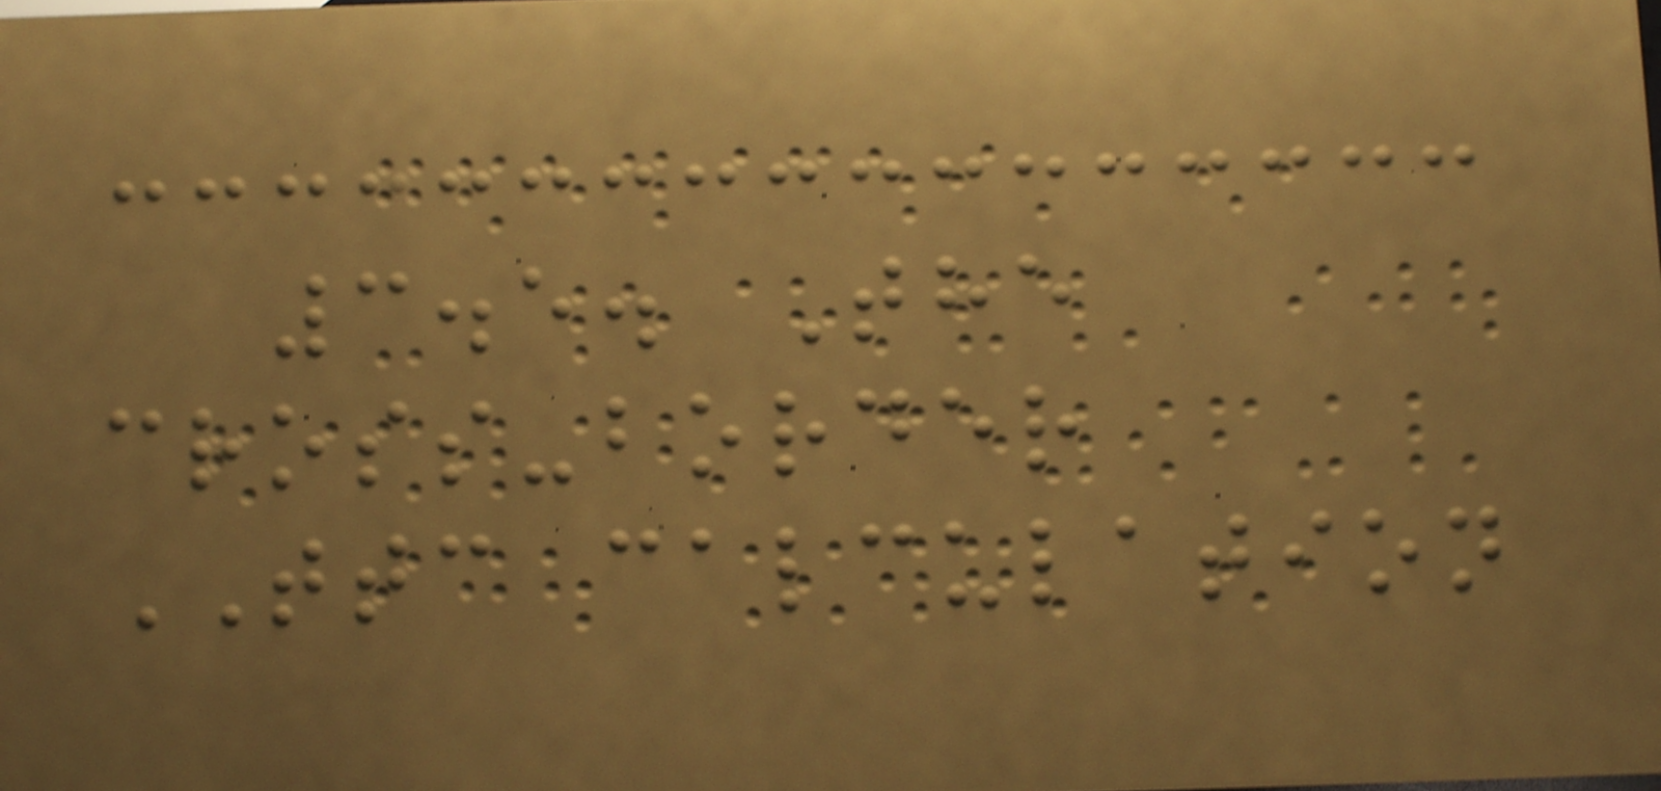3.5. The
cross-border
TTC calculation
